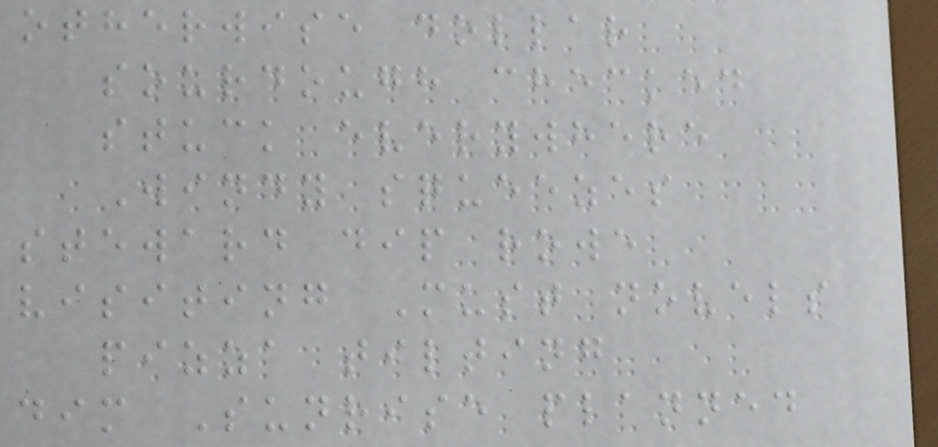otherwise dollar
sourdough checked
stuck everywhere
Windy squeezes
steward dip rowe
visiting Must novels
pizza tilting
dim Sunrise planned
